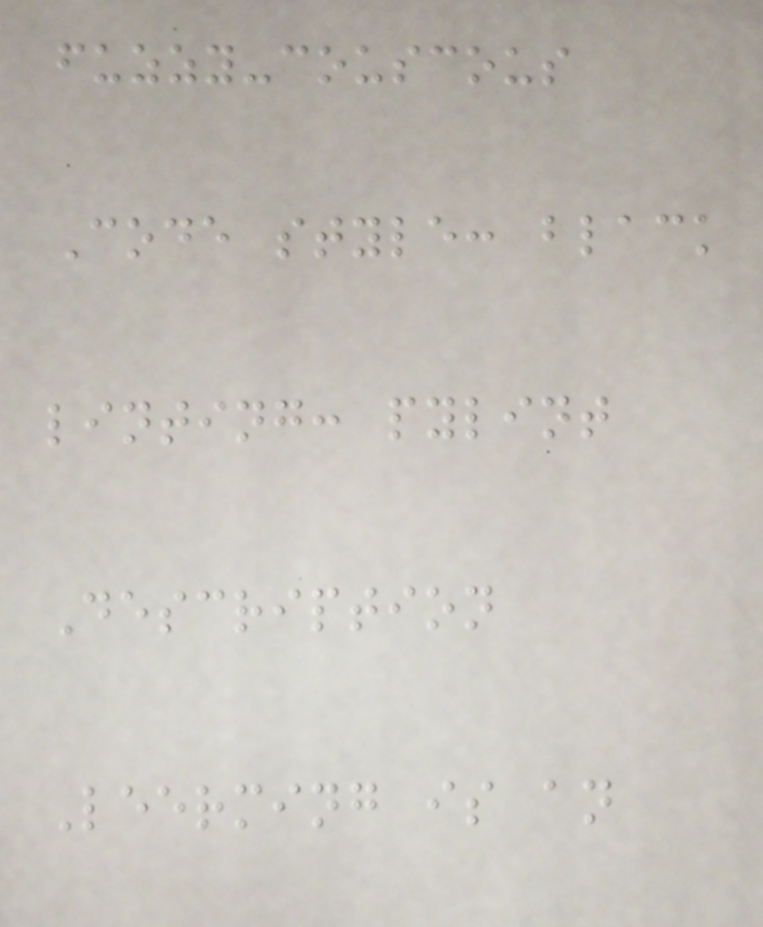fuzzy-couscous
Code style: black
linting: pylint
Description
Leerming is an
